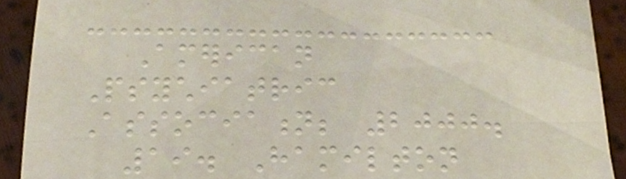American
Psychiatric
Association; 2000.
19. Hamilton
